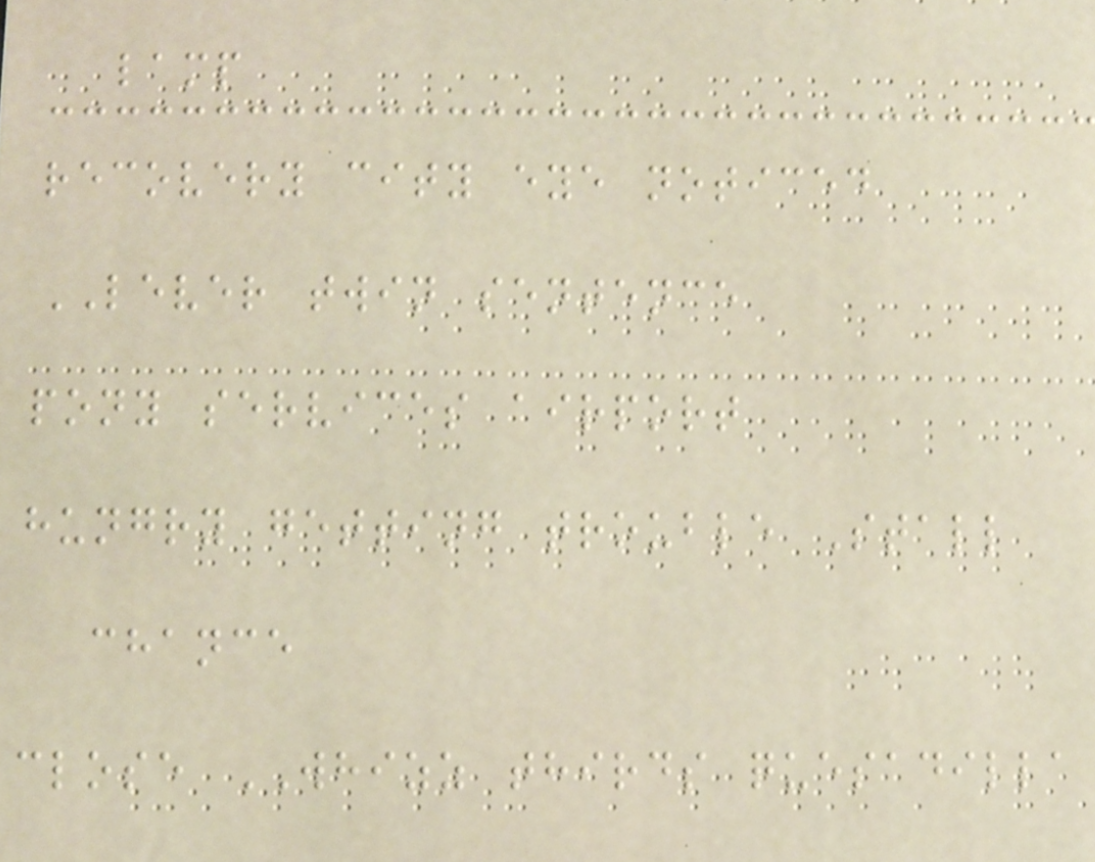lamp
recovery city eye noticed
LEVER twin sentence
pony services airport
hungry getting trouble Stall
chance
close WHIZZ thirds quesadilla
